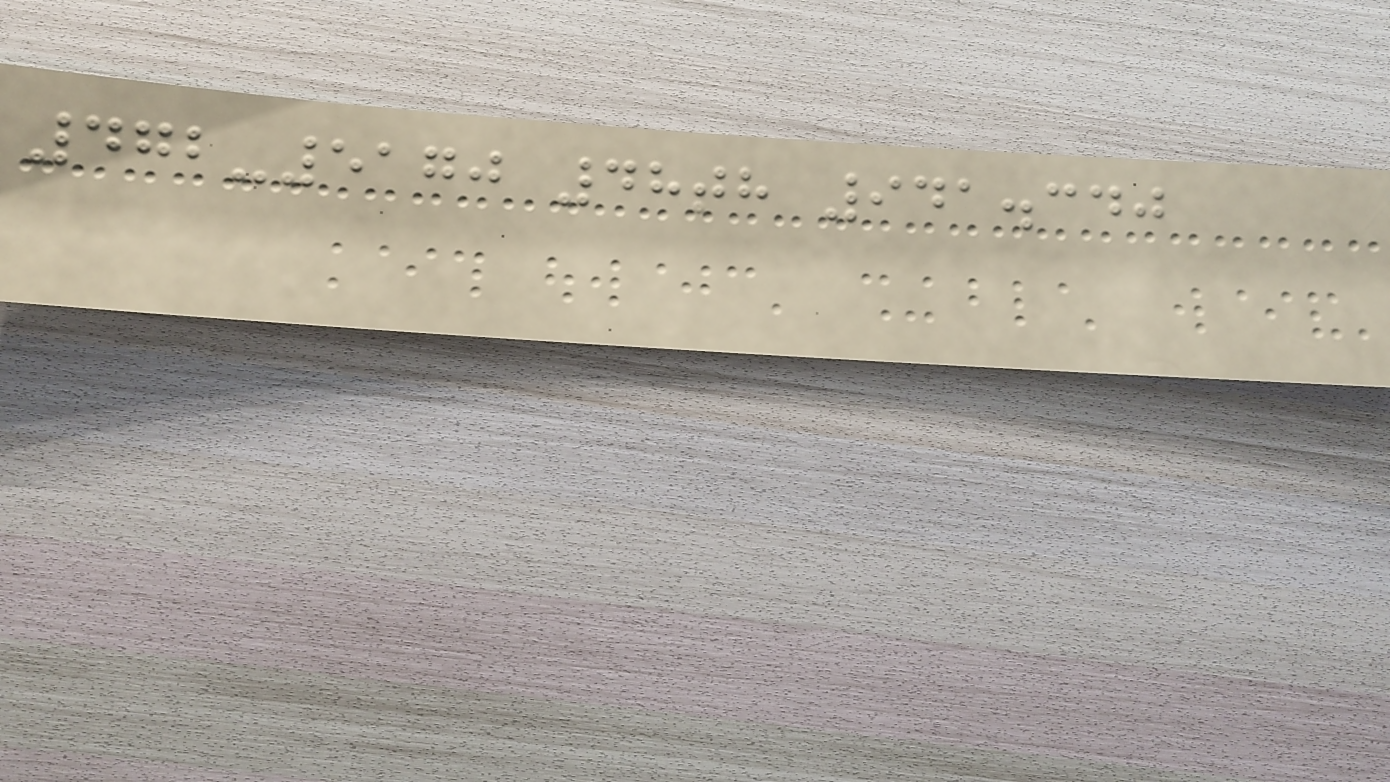472-5170 48th 941.340
